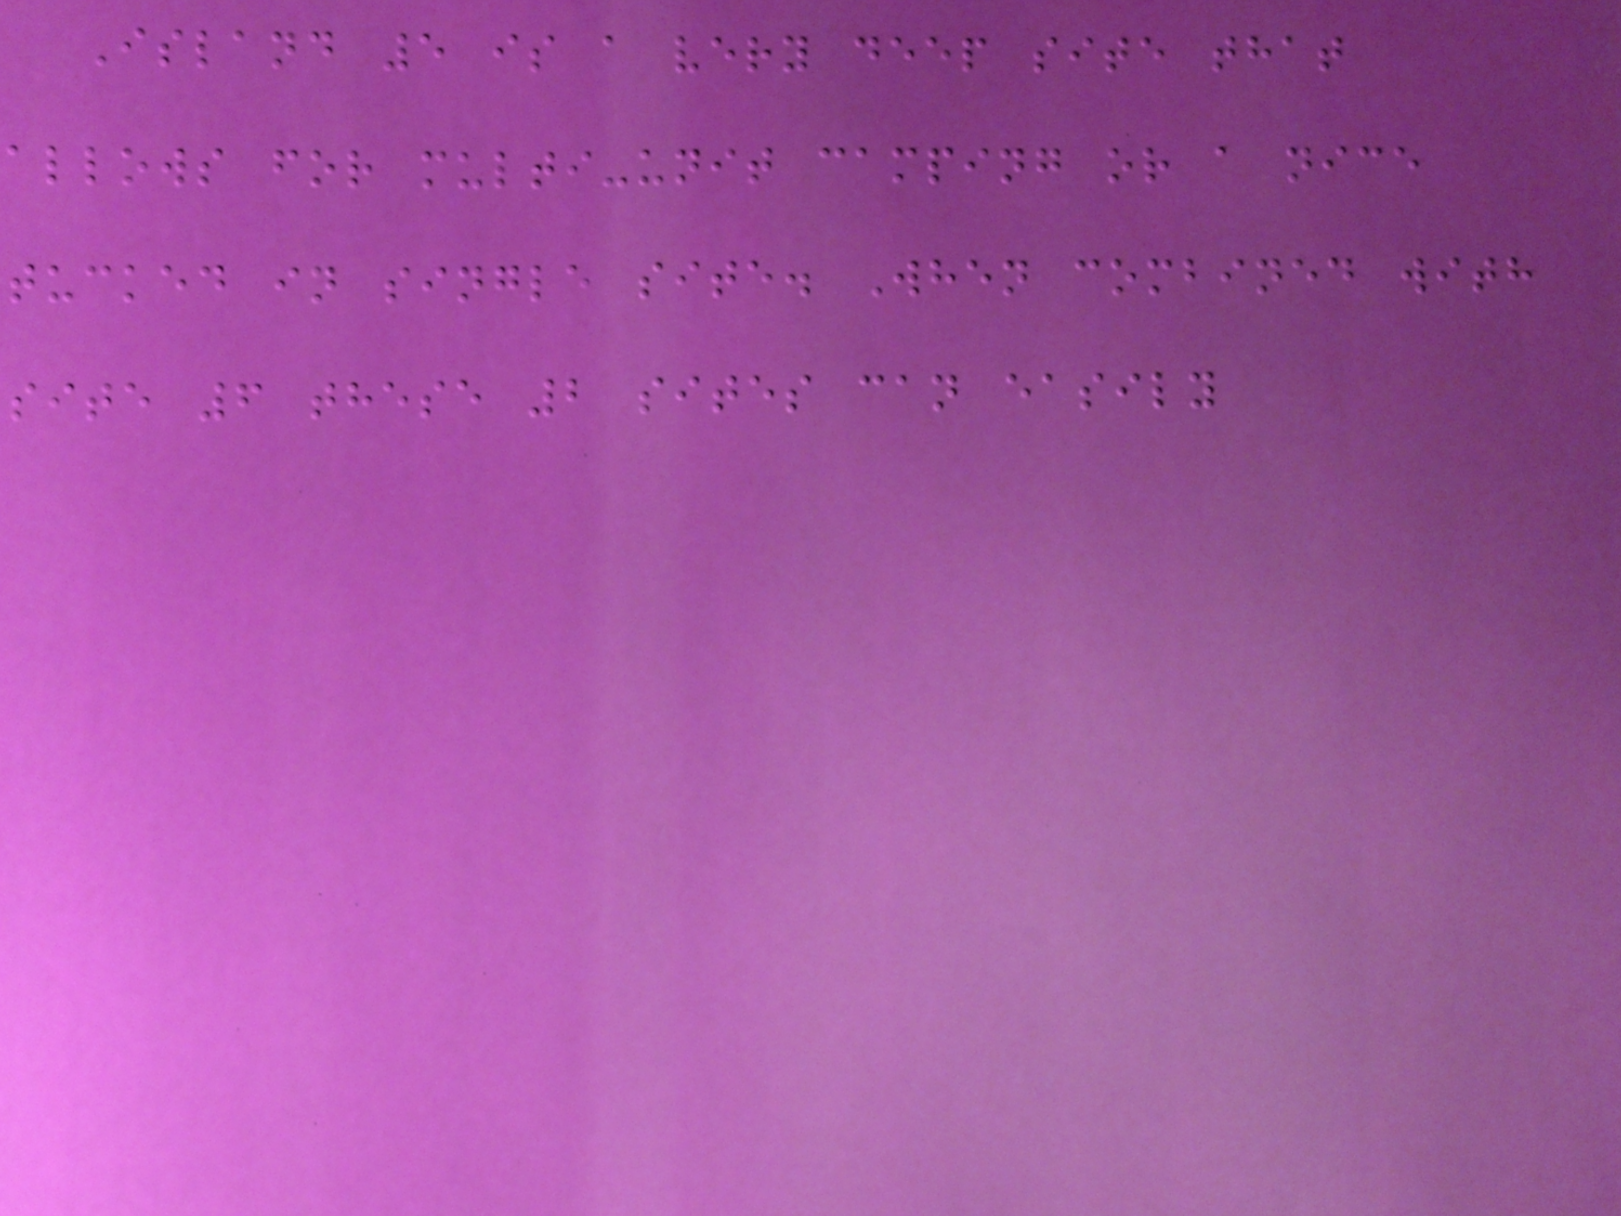Island 5 is a very deep site that
allows for multi-unit camping or a nice
tucked in single site. When combined with
site 6 these 2 sites can easily
